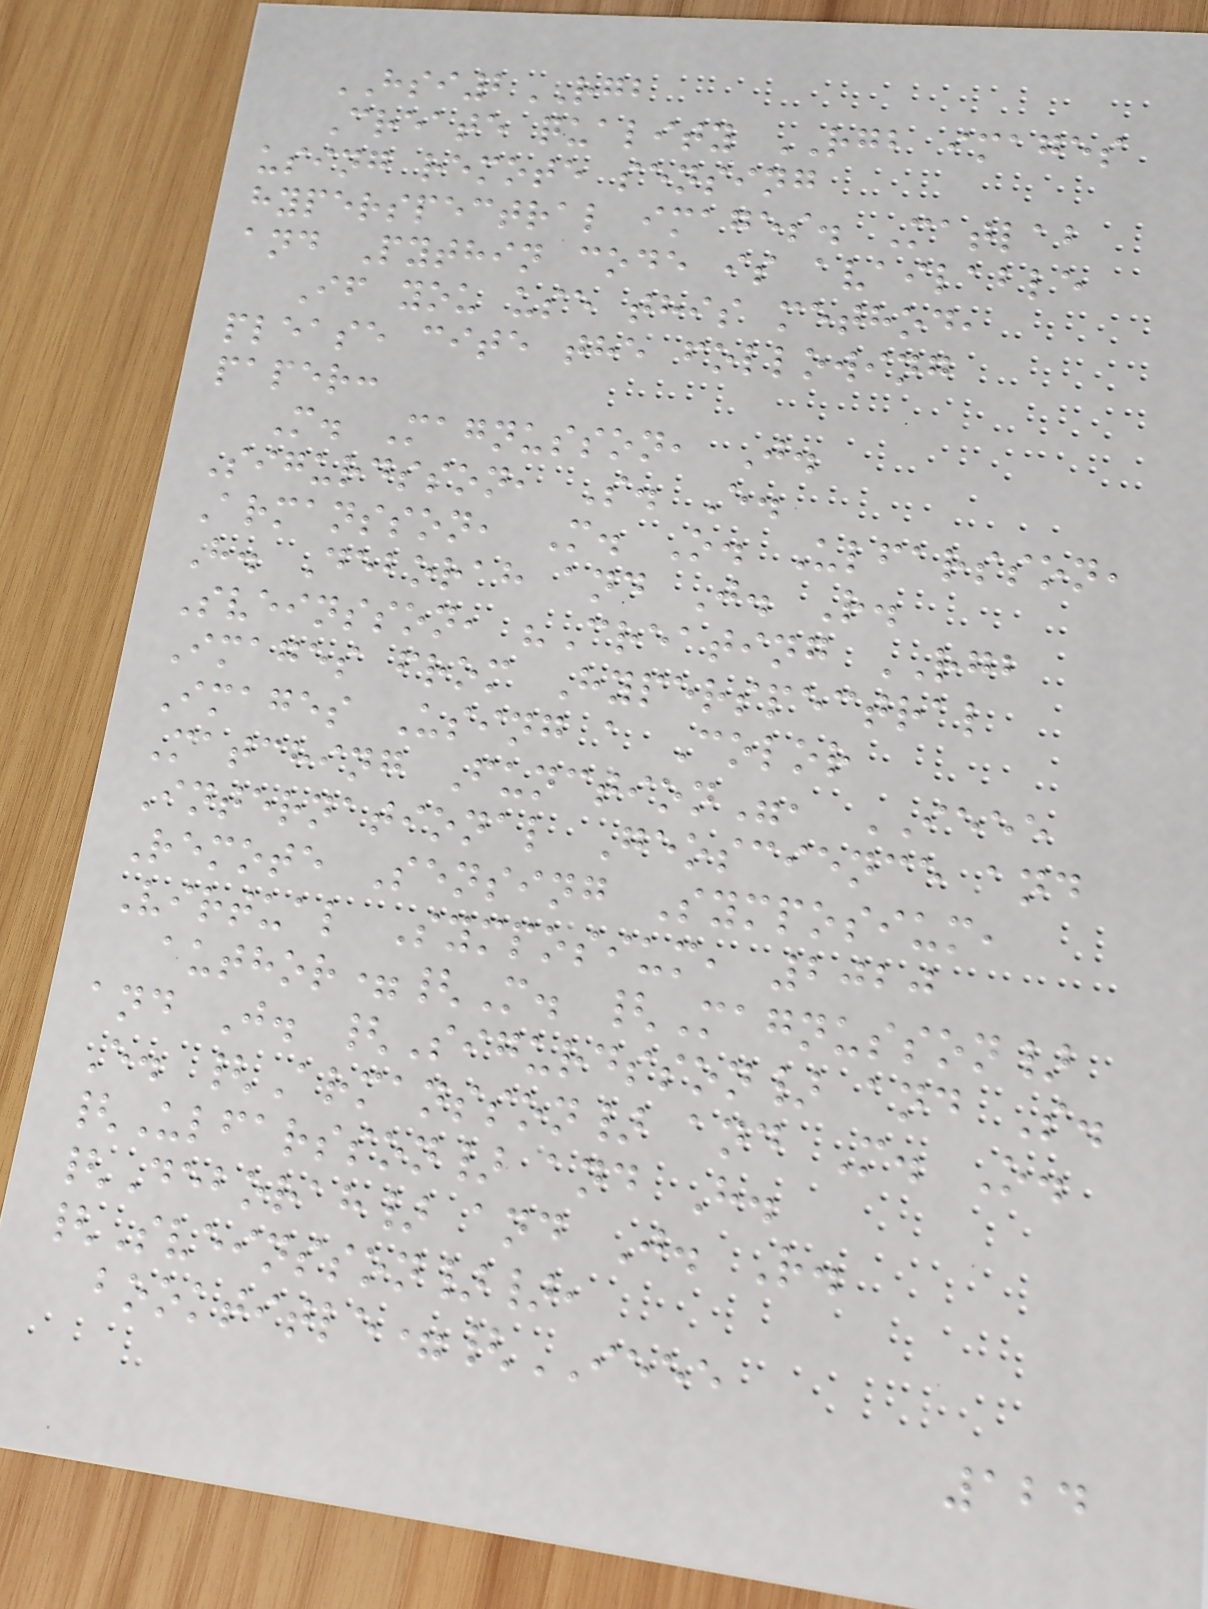HSI2RGB
Create quality RGB images
using remote sensing
hyperspectral images. Matlab
and Pythin code is available
If you use this method,
please cite the following
paper:
M. Magnusson, J.
Sigurdsson, S. E.
Armansson, M. O. Ulfarsson,
H. Deborah and J. R.
Sveinsson, "Creating RGB
Images from Hyperspectral
Images Using a Color
Matching Function", IEEE
International Geoscience and
Remote Sensing Symposium,
Virtual Symposium, 2020
author={M. {Magnusson}
and J. {Sigurdsson} and S.
E. {Armansson} and M. O.
{Ulfarsson} and H.
{Deborah} and J. R.
{Sveinsson}},
booktitle={IEEE
124
